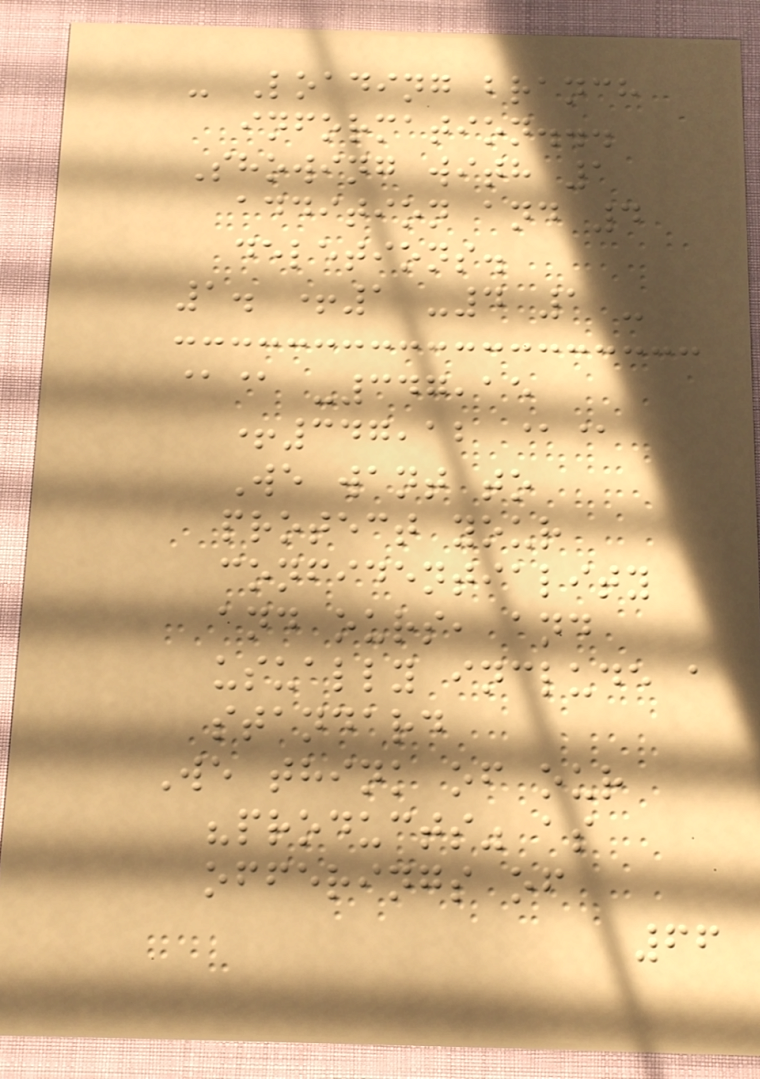- Loading branch
information...
Showing with 1
addition and 4
deletions.
1. +1 -4 1 -
@@ -347,15
+347,12 @@
We want to
protect your
confidentiality
and ours, and
usually include a
standard
We think of our
"products" as
offerings of
66
